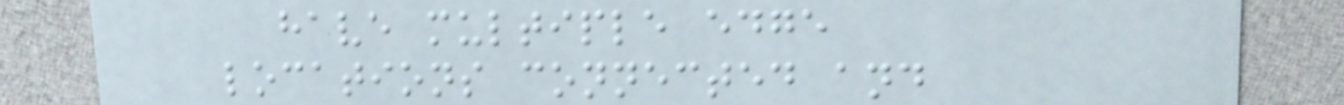have multiple edge
locations connected and
